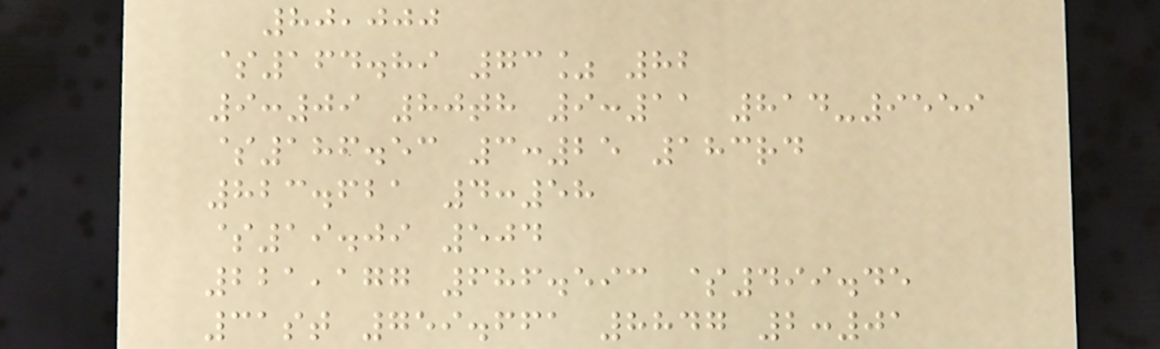80,000
$164.89 73% 82
9:09 80th 9:11 814-9559
$186.53 3:25 183rd
823.621 4:58
$19.09 504
221,177 686.593 $499.45
31st 759.661 8847 2:01
